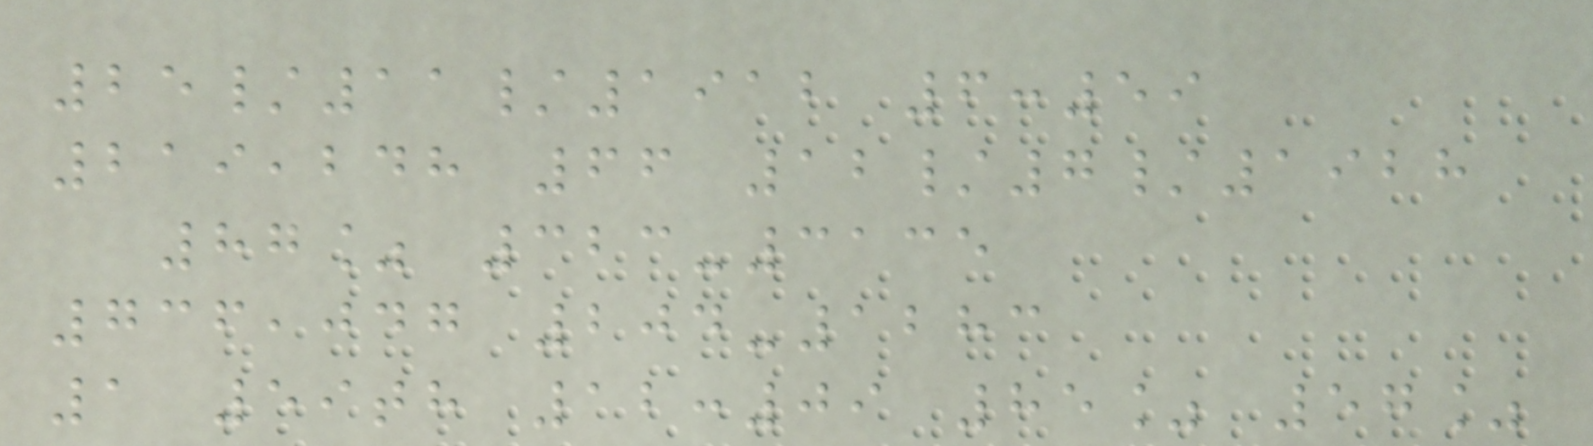25/11/1912 6:59
219,248 66 12/7/1928
87% 323-3135
736,047 204-1283
1 59th 12:09 85% 57%
